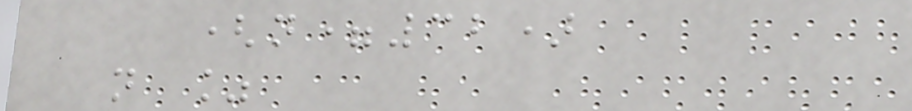(n=32)
n %
